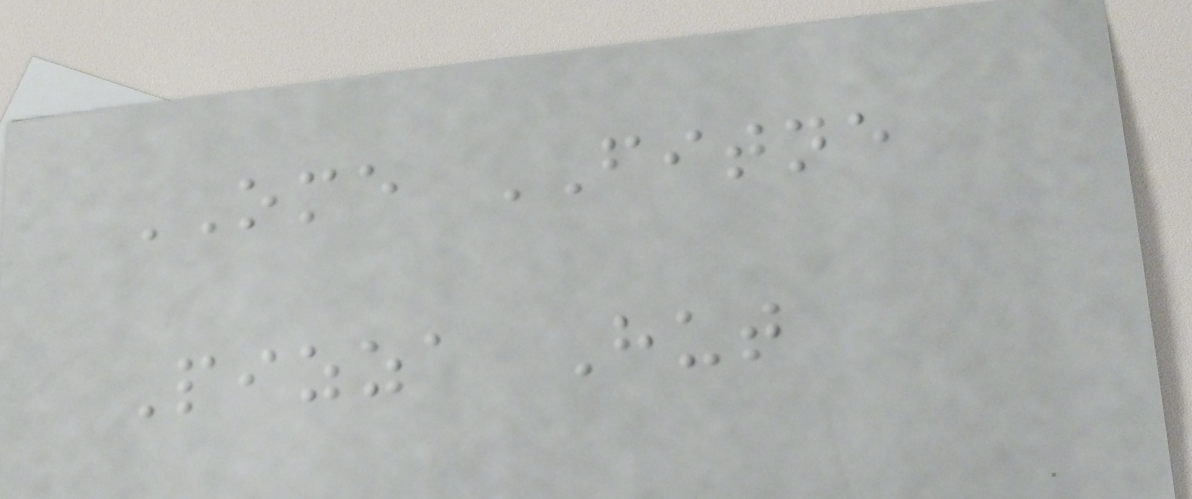OME FITNE
Pizza Hut
